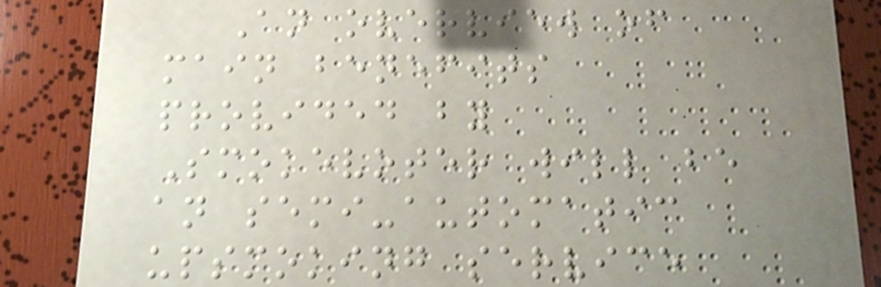An overview of
main benefits
provided by
Smokevoter will be
an semi-automatic
upsmoking service
